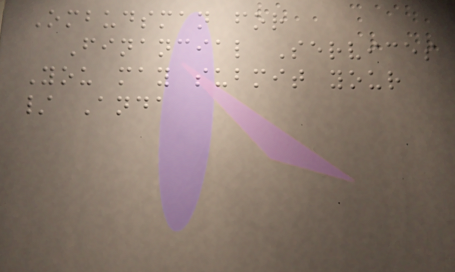Ombudsman for
Financial Services
You may submit your
/ Anda
